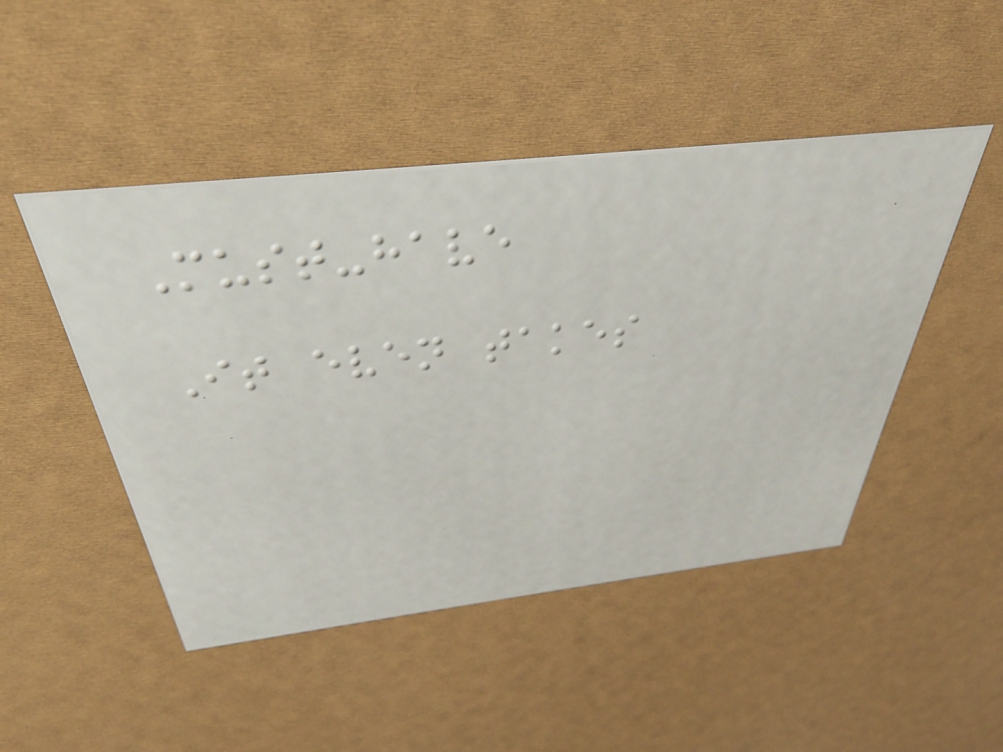Must-have
It even takes
